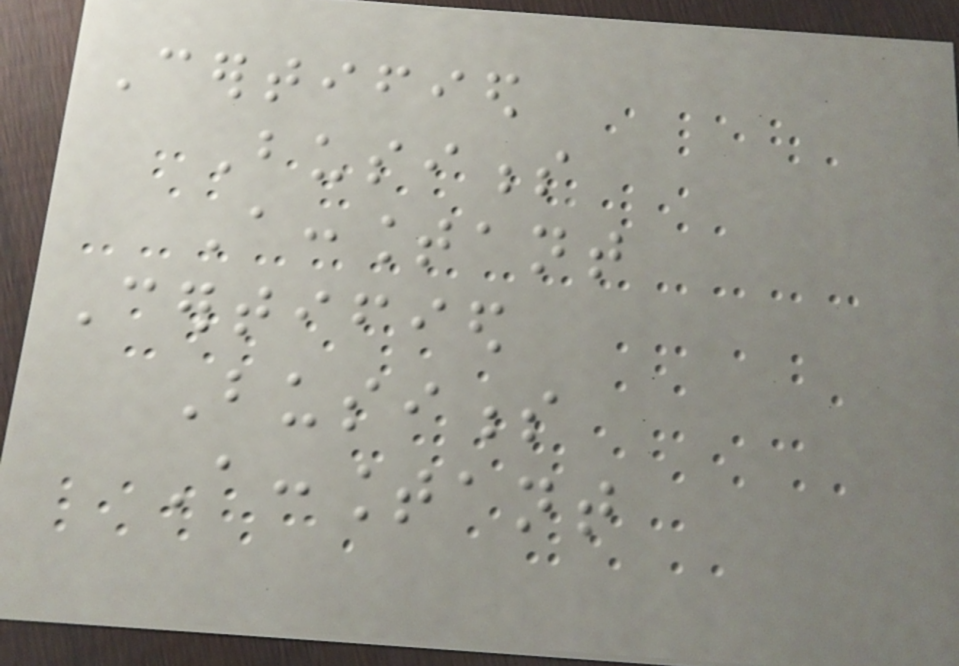Certified
Business
Accountant
Certified
Business
Accountant
